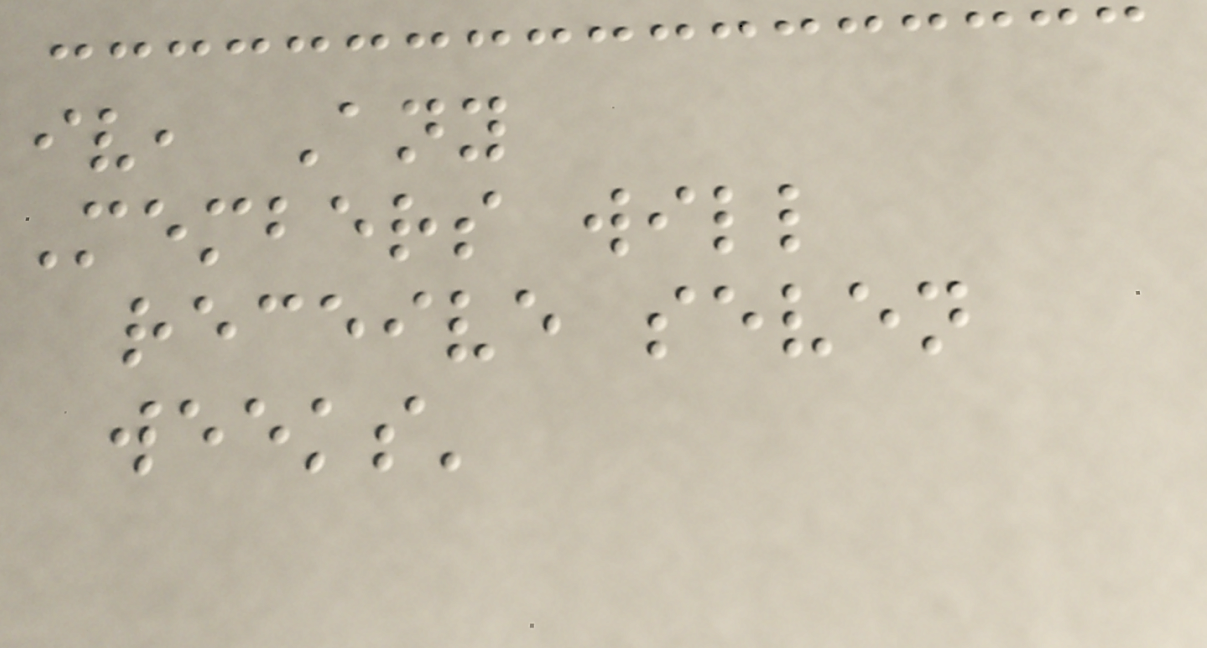iv, Any
Members will
receive seven
weeks'
